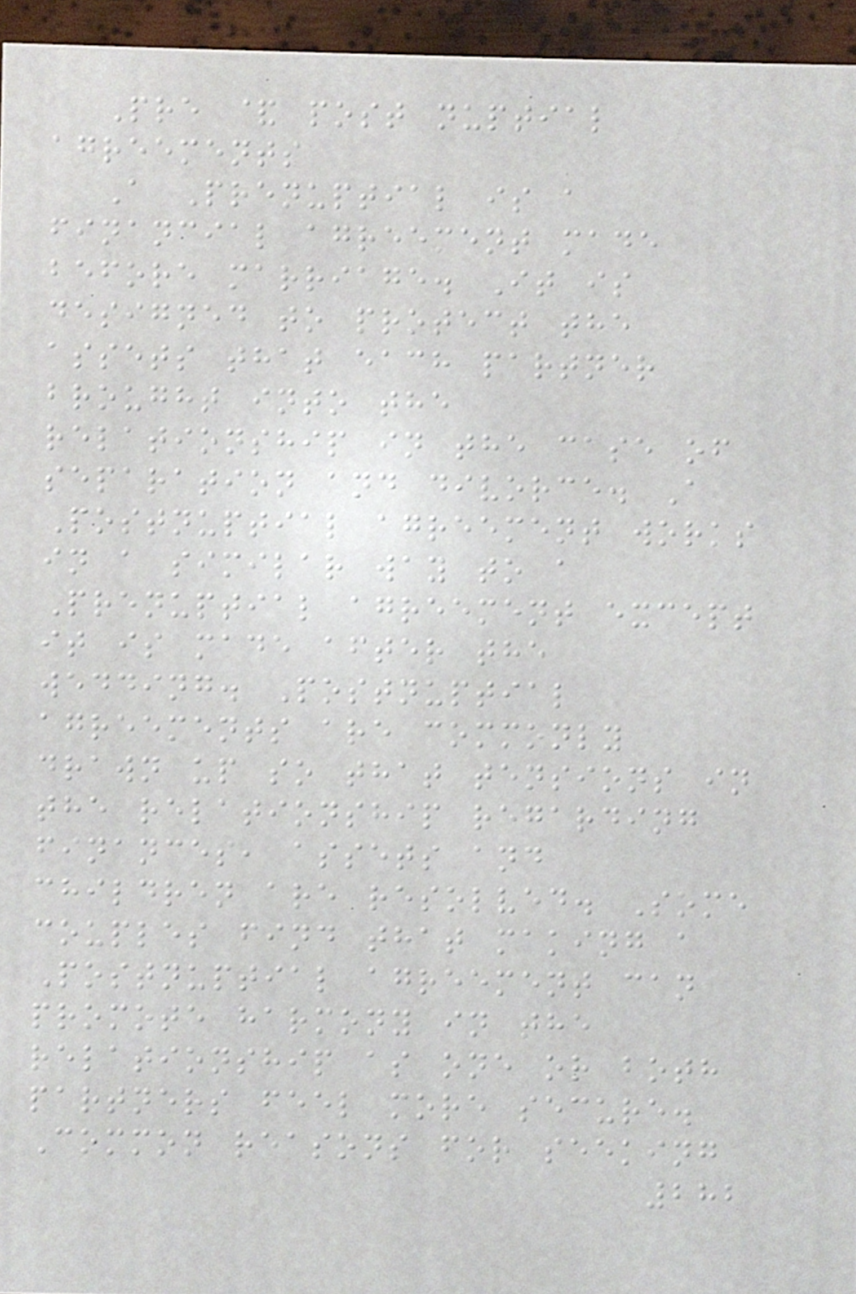Pre & post nuptial
agreements
A Prenuptial is a
financial agreement made
before marriage. It is
designed to protect the
assets that each partner
brought into the
relationship in the case of
separation and divorce. A
Postnuptial agreement works
in a similar way to a
Prenuptial agreement except
it is made after the
wedding. Postnuptial
agreements are commonly
drawn up so that tensions in
the relationship regarding
finances, assets and
children are resolved. Some
couples find that making a
Postnuptial agreement can
promote harmony in the
relationship as one or both
partners feel more secure.
Common reasons for seeking
282
